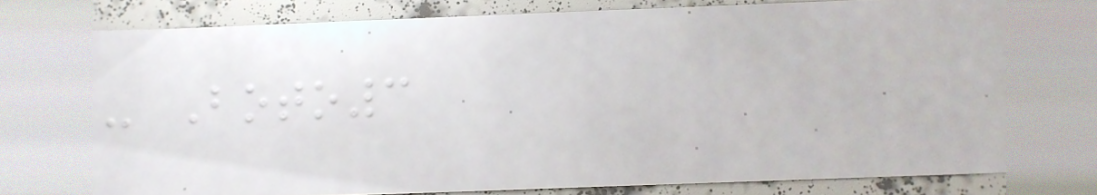- Boto3
